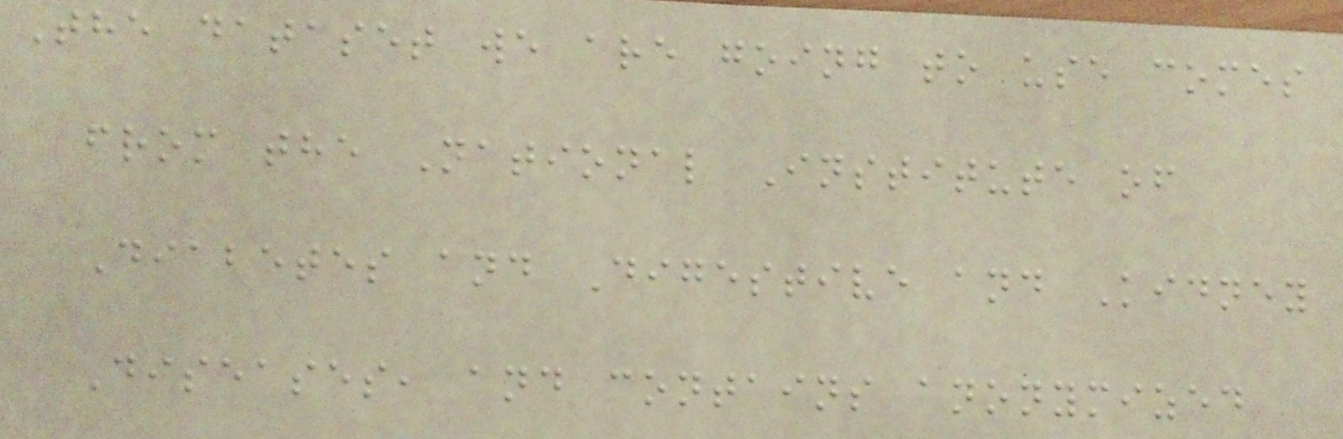The dataset we are going to use comes
from the National Institute of
Diabetes and Digestive and Kidney
Diseases, and contains anonymized
